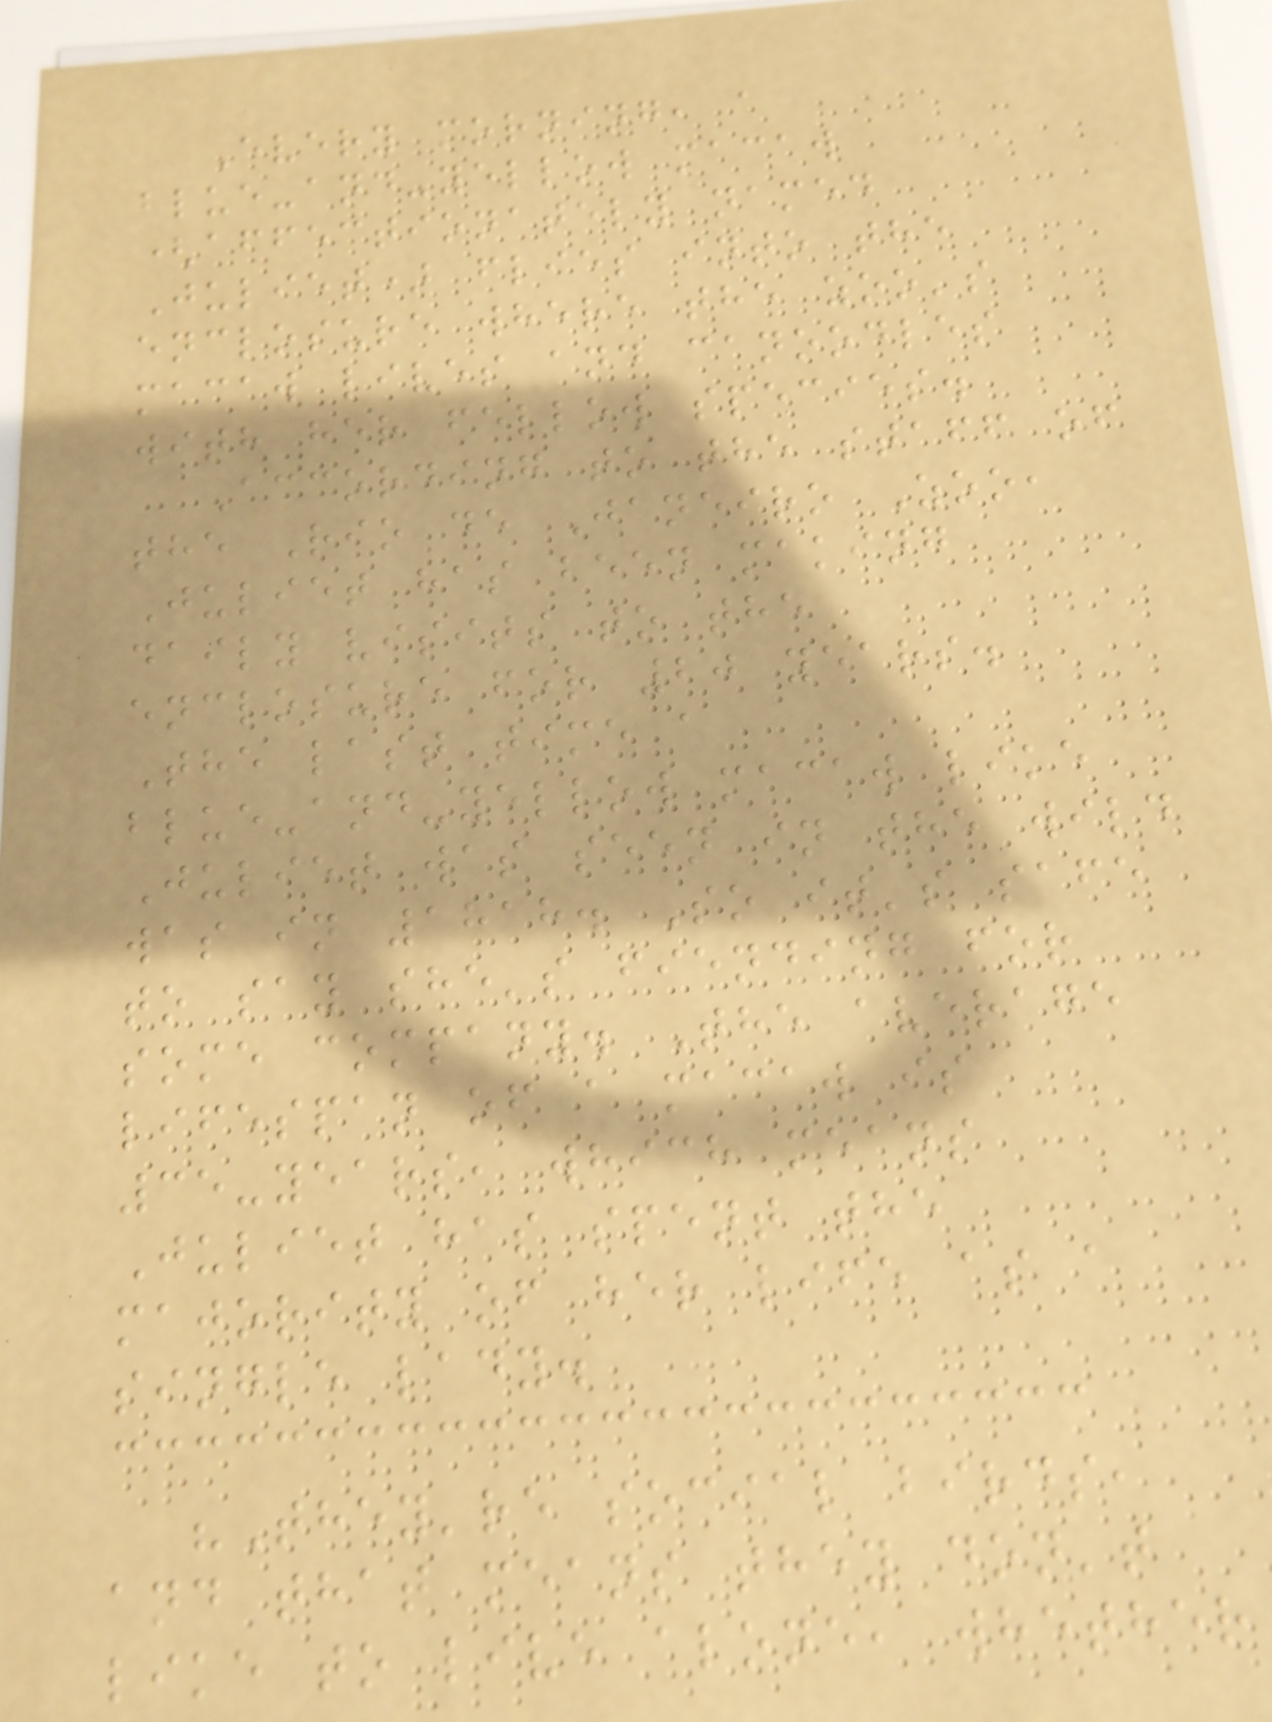Every morning, a
blue-and-yellow macaw
(affectionately named
Juliet) flies into the
enclosure where the zoo's
macaw lives and canoodles
with her fellow species.
According to the staff of
the Rio de Janeiro Zoo,
Juliet has been making
daily visits to the
enclosure for 20 years.
The last time a
blue-and-yellow macaw like
Juliet was seen in the wild
was in 1818. So it's safe
to say she's fiending for
some company. The average
lifespan of a macaw is
35-years, which means
Juliet has spent the
majority of her life as a
single lady.
"They're social birds,
and that means they don't
like to live alone, whether
